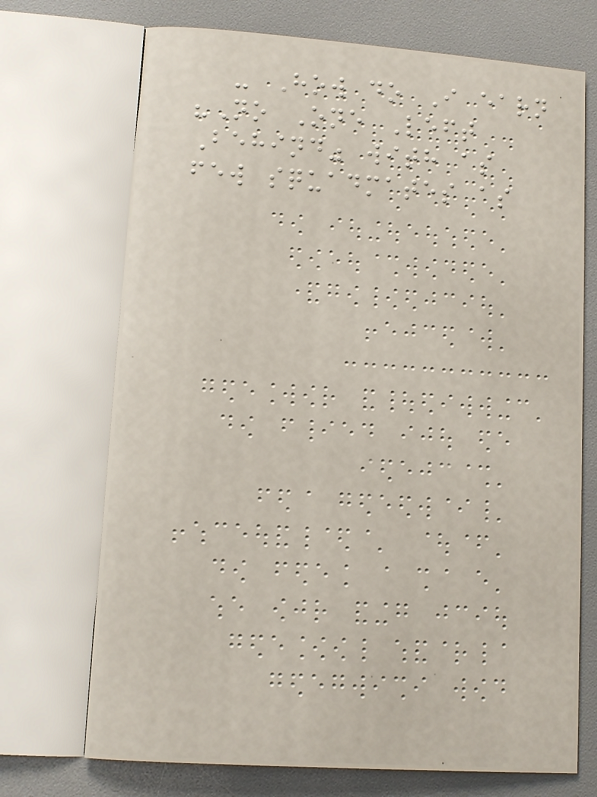- How do I earn
"No One Left
Behind" with as
few squadmates as
